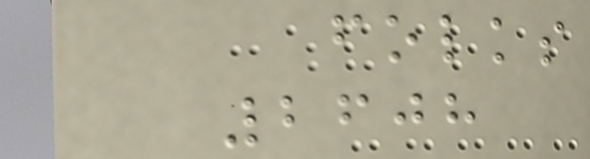folks
2608
